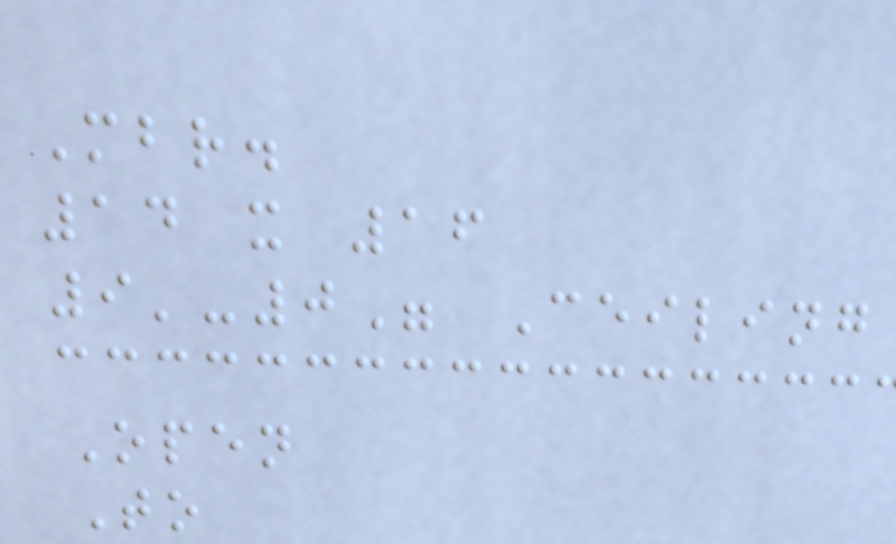Mbr.
14 x 16
9'-0" Ceiling
Open
To
